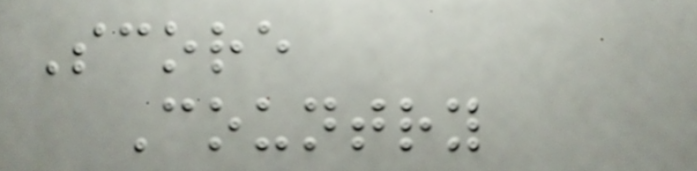Score
Country
